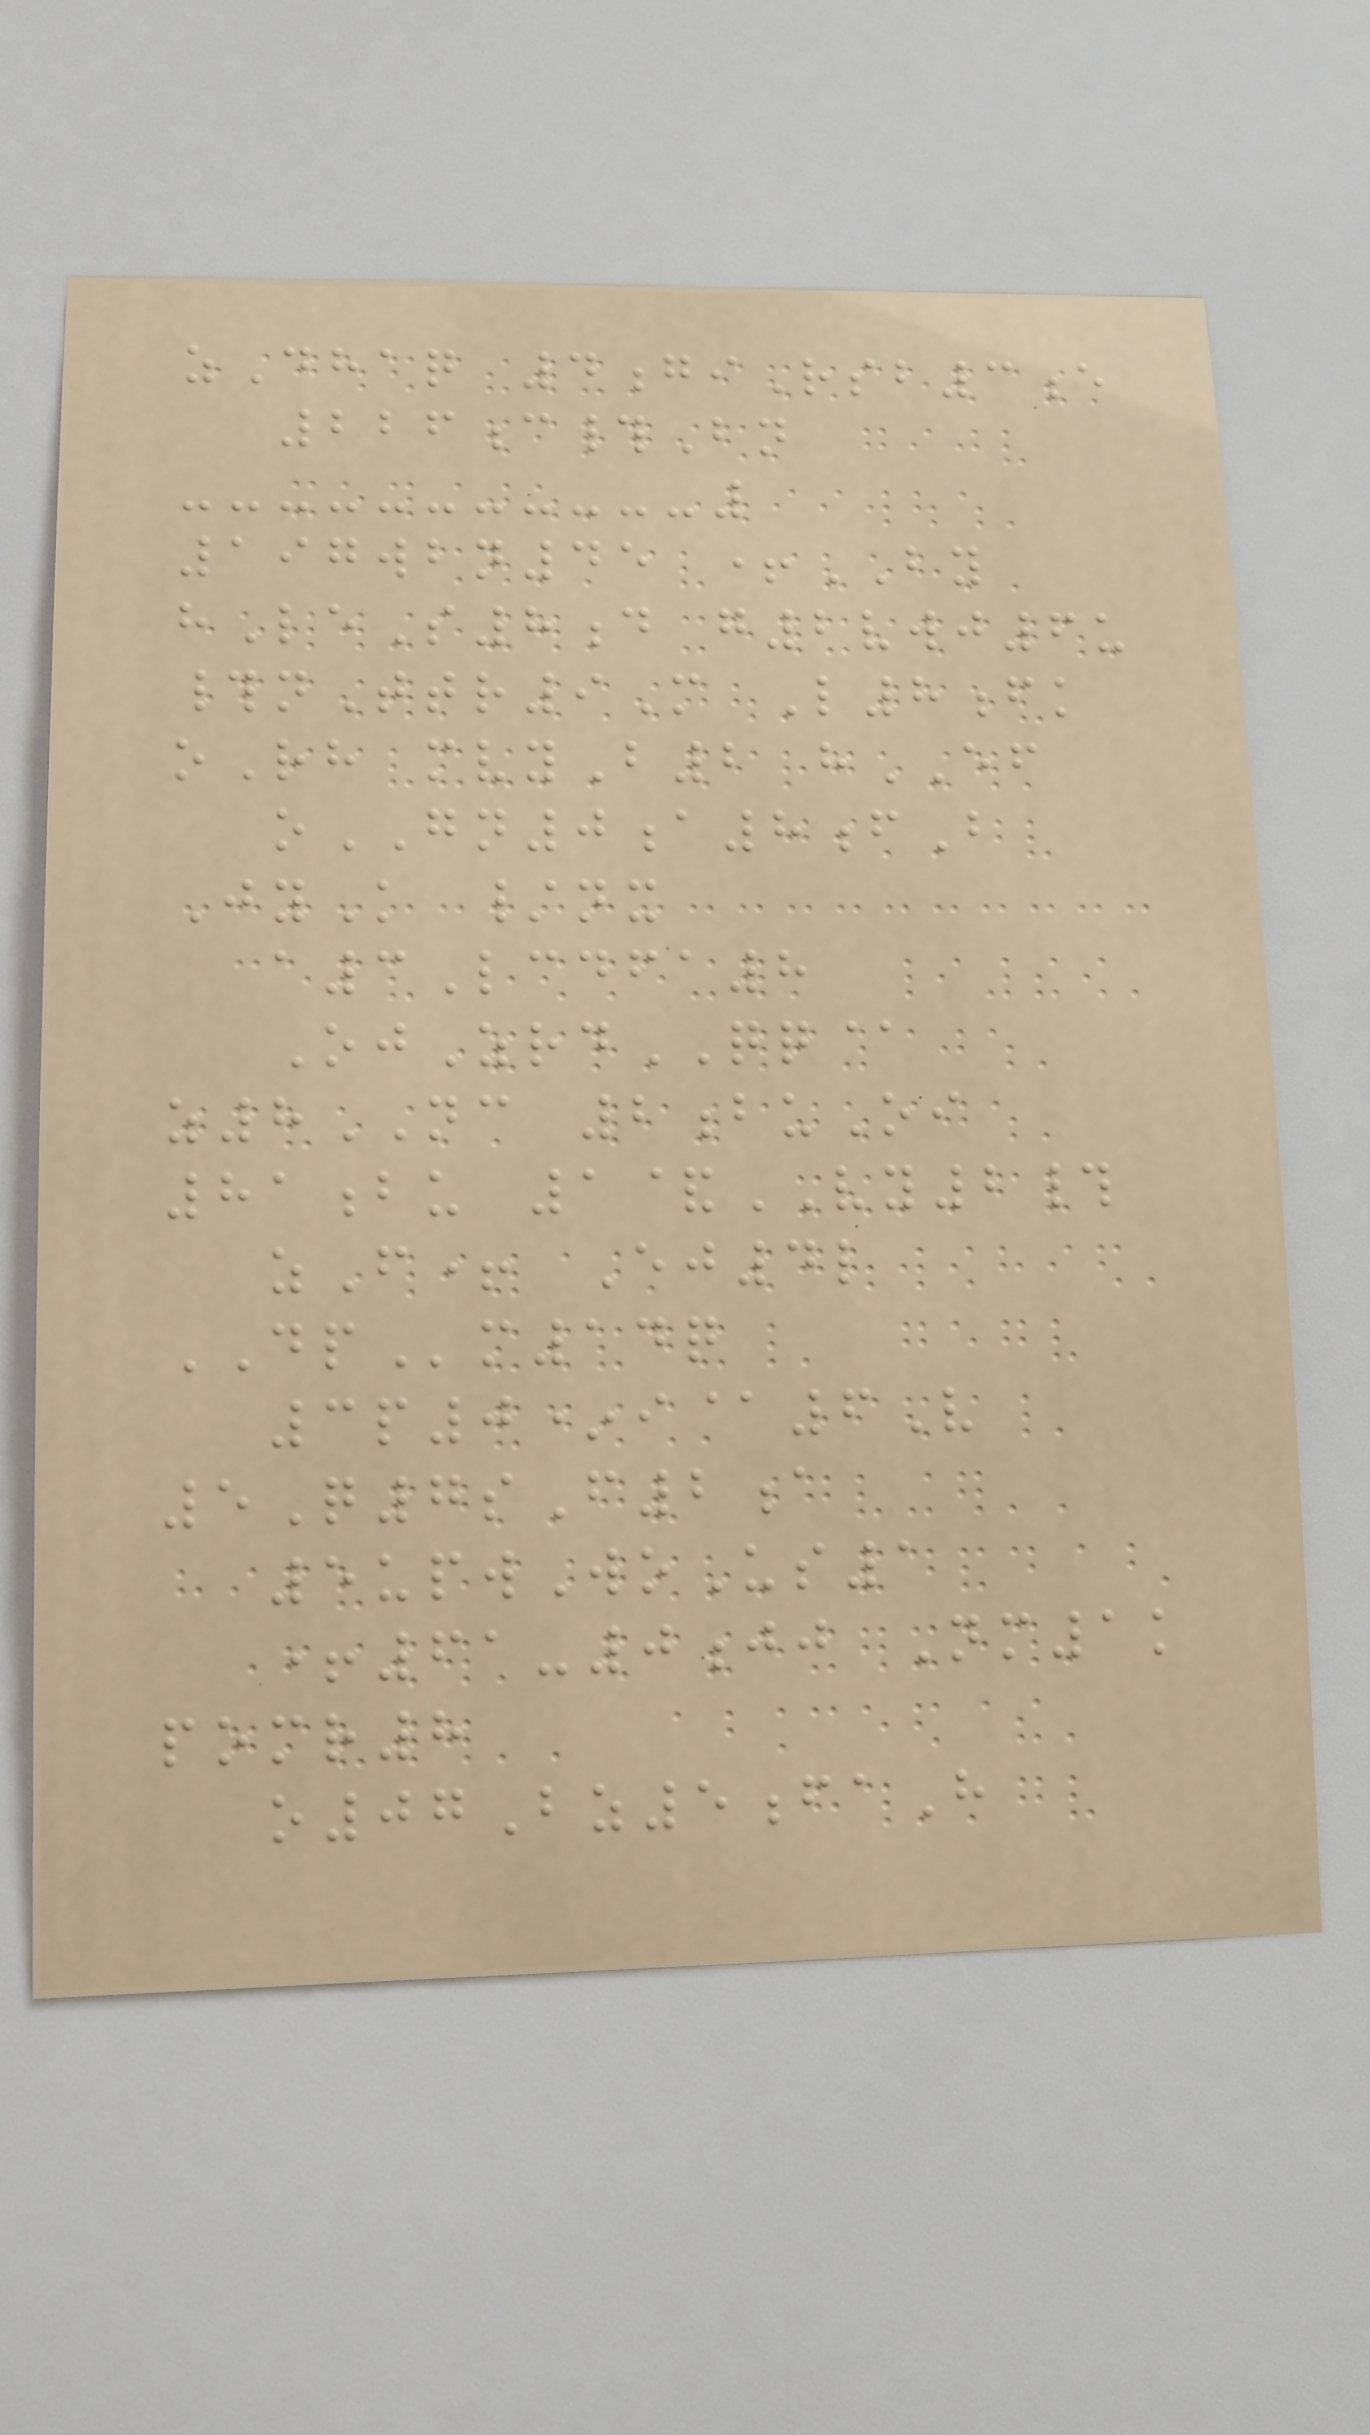zDhaq 4giRsb3e
226c#Bn
197wbn45 +BY
hLeS8d g2vwj6u
#nTtr9M L8fk
oRh mvyB2 hEF
oGN0a8fB
JyK /nx
a3Lcdfa8
OjZrdQQ@
z8NC 2buOi
81bu 1&VY2#
zF+ Ej4l
DPm14q
3p0*i@6V
5Q7sF2a
5upwWoUs1
+61-0jj Nm1k
pomr8
o07Bz5faH
